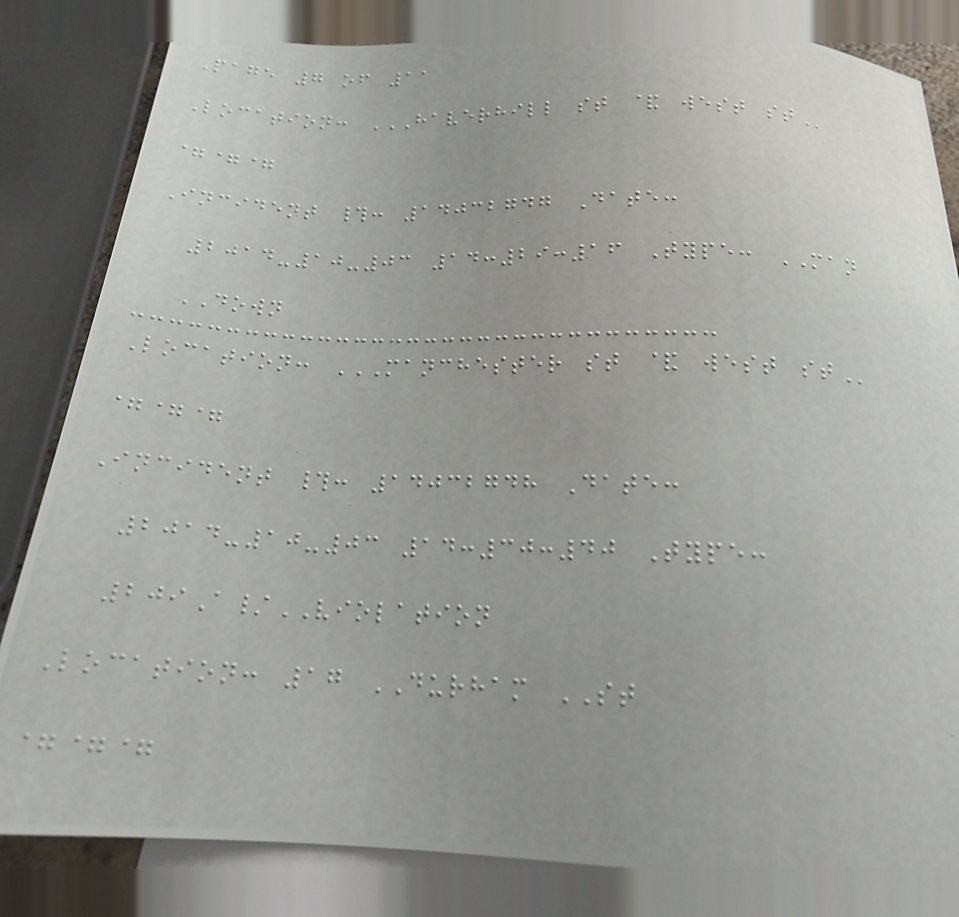Page 7 of 11
Location: HAVERHILL ST & WEST ST
===
Incident #: 14032747 Date:
2014-10-03 14:29:16 Type: MAN
DOWN
Location: MANCHESTER ST & WEST ST
===
Incident #: 14032748 Date:
2014-10-03 14:30:40 Type:
209A/VIOLATION
Location: 17 DURHAM ST
===
